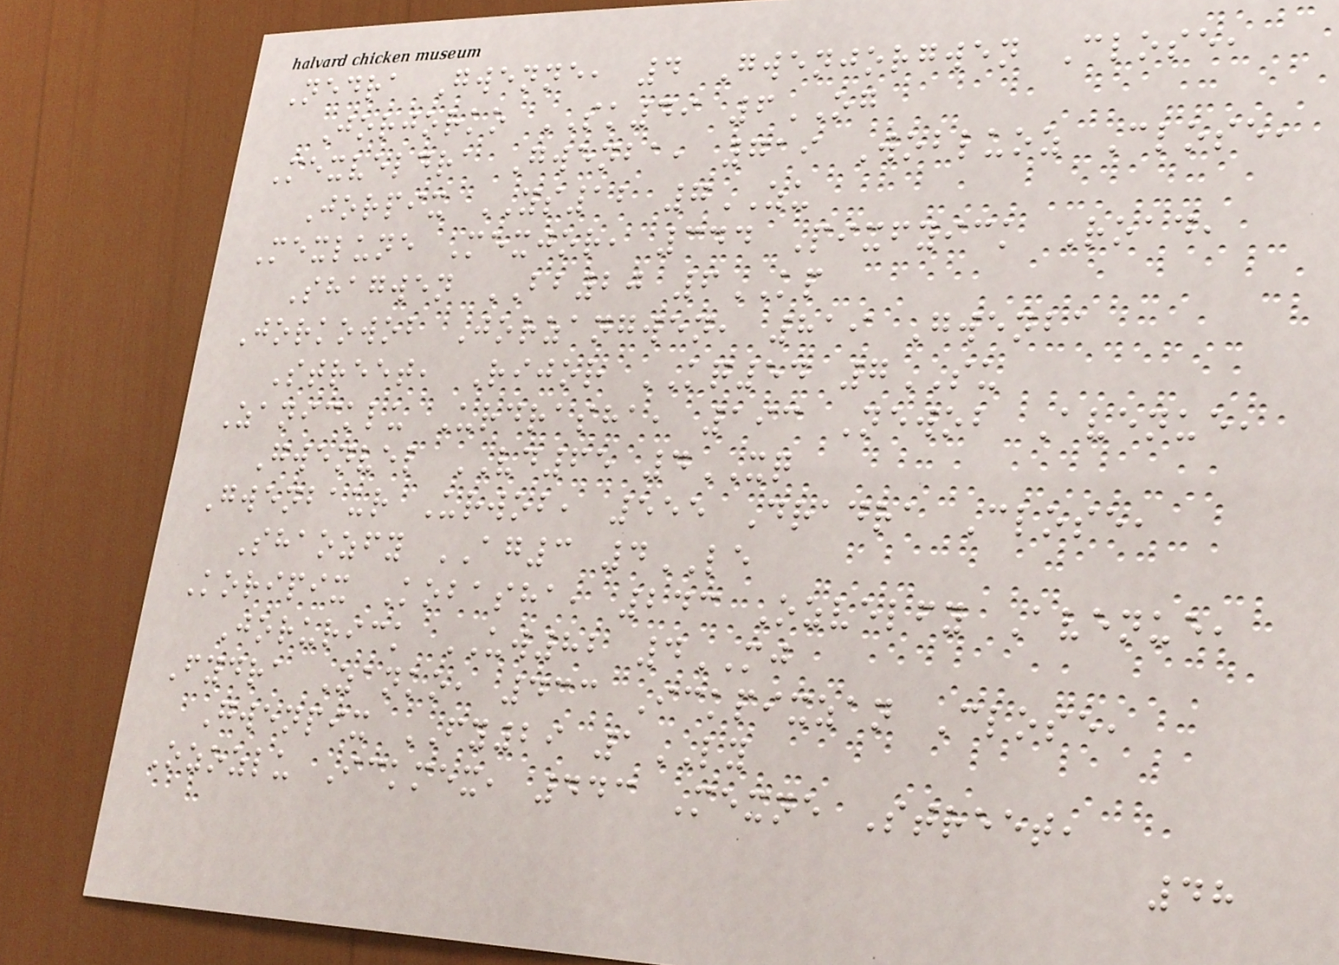Nedra Gwenne, 4 Gwenjorgwen Close,
Jorjorko SK49 6OG
Mexveldra Gwenba, 719 Wobluoz Close,
Jorpix YS12 7ZU
Mexlune Mexjor, 344 Pixfyick Road,
Shagwen BB20 6KP
Jorkowob Jorzangwen, 819 Gwenba
Street, Rijor KQ54 7SU
Zanicklu Urdrasha, 193 Newob Avenue,
Gwenvel VD65 4XQ
Gwenbaur Urwob, 555 Dradra Close,
Shaozfy AG3 4LE
Koripix Kobasha, 243 Ozvelfy Avenue,
Jorurick UW82 4MJ
Fydra Zanko, 433 Ickpixzan Close,
Gwenpix FY29 1LY
Ozozlu Ickmex, 443 Mexne Street,
48
